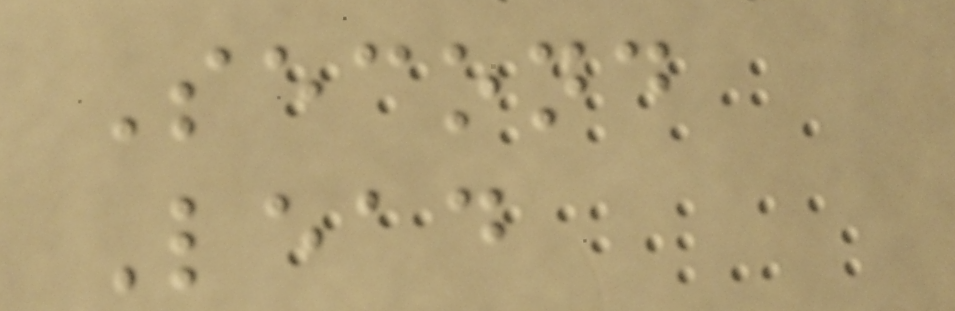Second
Lead
